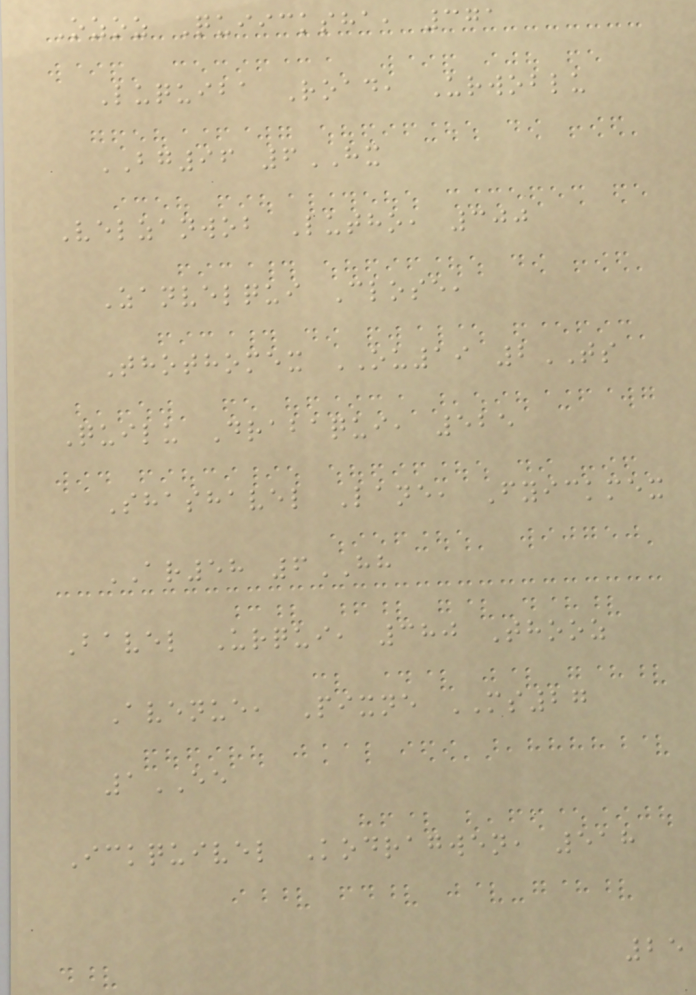Ozoz Quiicksha, 371
Luquiba Road, Urwoblu
BG96 6HX
Velzanwob Lutho, 300
Zanvelqui Close,
Thothomex OU19 2TS
Quilu Drabaqui, 525
Shashavel Lane, Fyickmex
AR58 6HH
Bavel Urqui, 380 Thooz
Avenue, Pixne MS27
1EE
Ickquivel Kodragwen, 518
25
